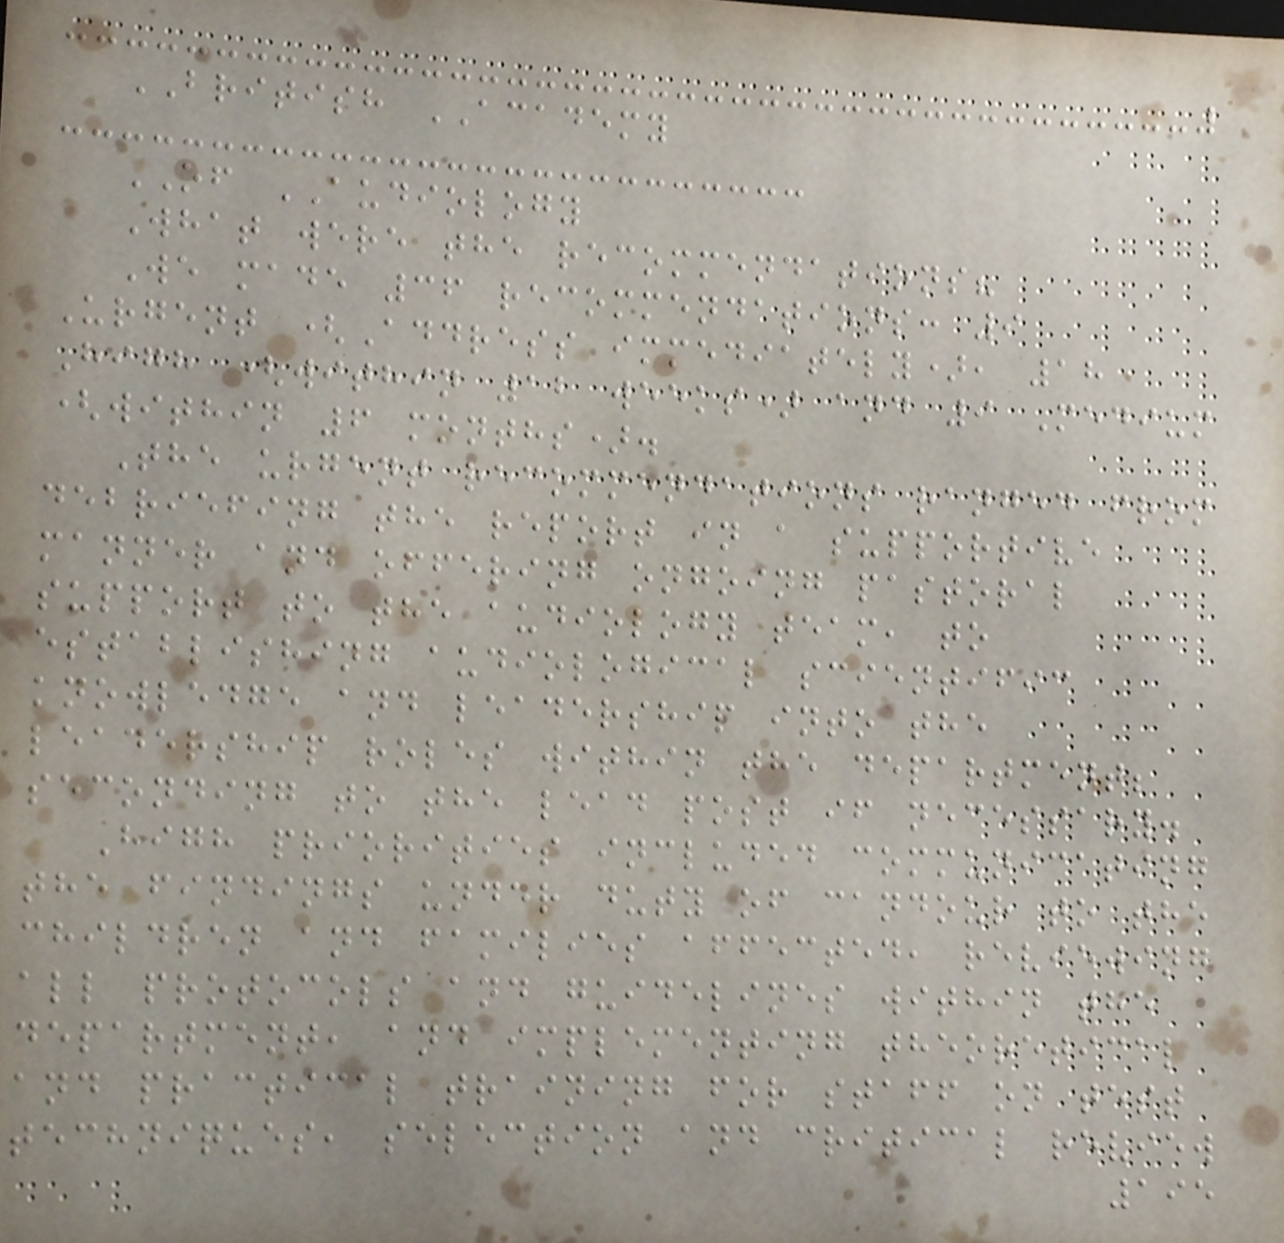BRITISH ACADEMY
OF AUDIOLOGY
What were the recommendations?
We made 36 recommendations: 9
Urgent (Address immediately), 18
High (within 12 weeks) and 9 Medium
(within 6 months).
The urgent recommendations ranged from
debriefing the report in a supportive
manner and offering ongoing pastoral
support to the audiology team, to
establishing audiological scientific
knowledge and leadership into the
leadership roles within the department;
seconding to the lead post if necessary.
High priorities included communicating
the findings under duty of candour to the
children and families affected, reviewing
all protocols and guidelines within the
department, and implementing theoretical
and practical training for staff on test
techniques, selection and critical review
195
